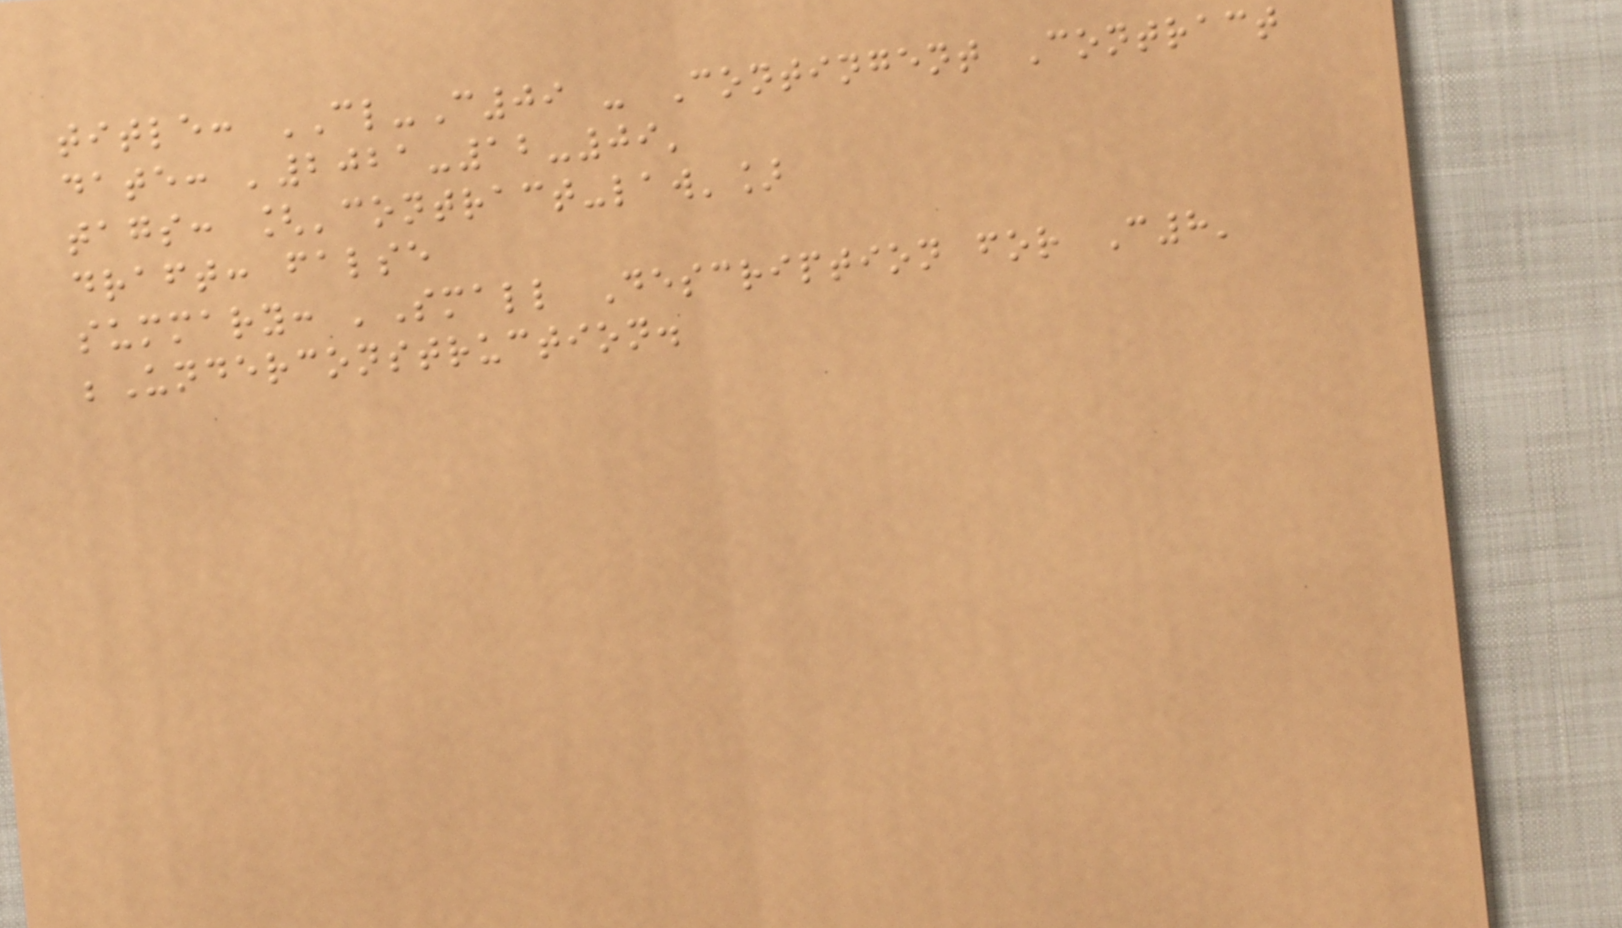title: CL-C09 - Contingent Contract
date: '2021-12-09'
tags: ['contract-law']
draft: false
summary: 'Small Description for C8'
;Underconstruction.
